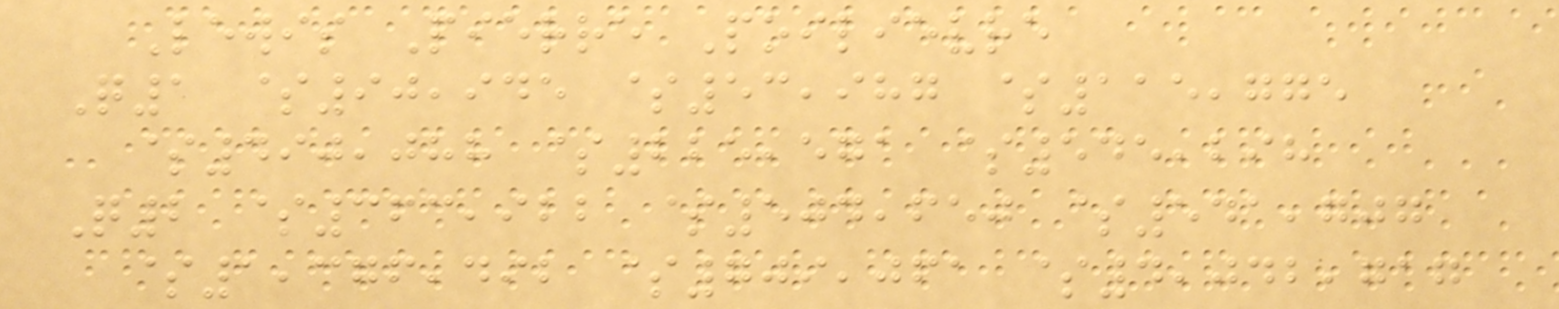Lewis Pierre Poilievre
Q1 $90,945 $53,987 $115,775
$490,088 $225,571 $545,298
Q2 $363,922 $504,650 $541,707
$1,376,492 $709,061 $4,042,717
